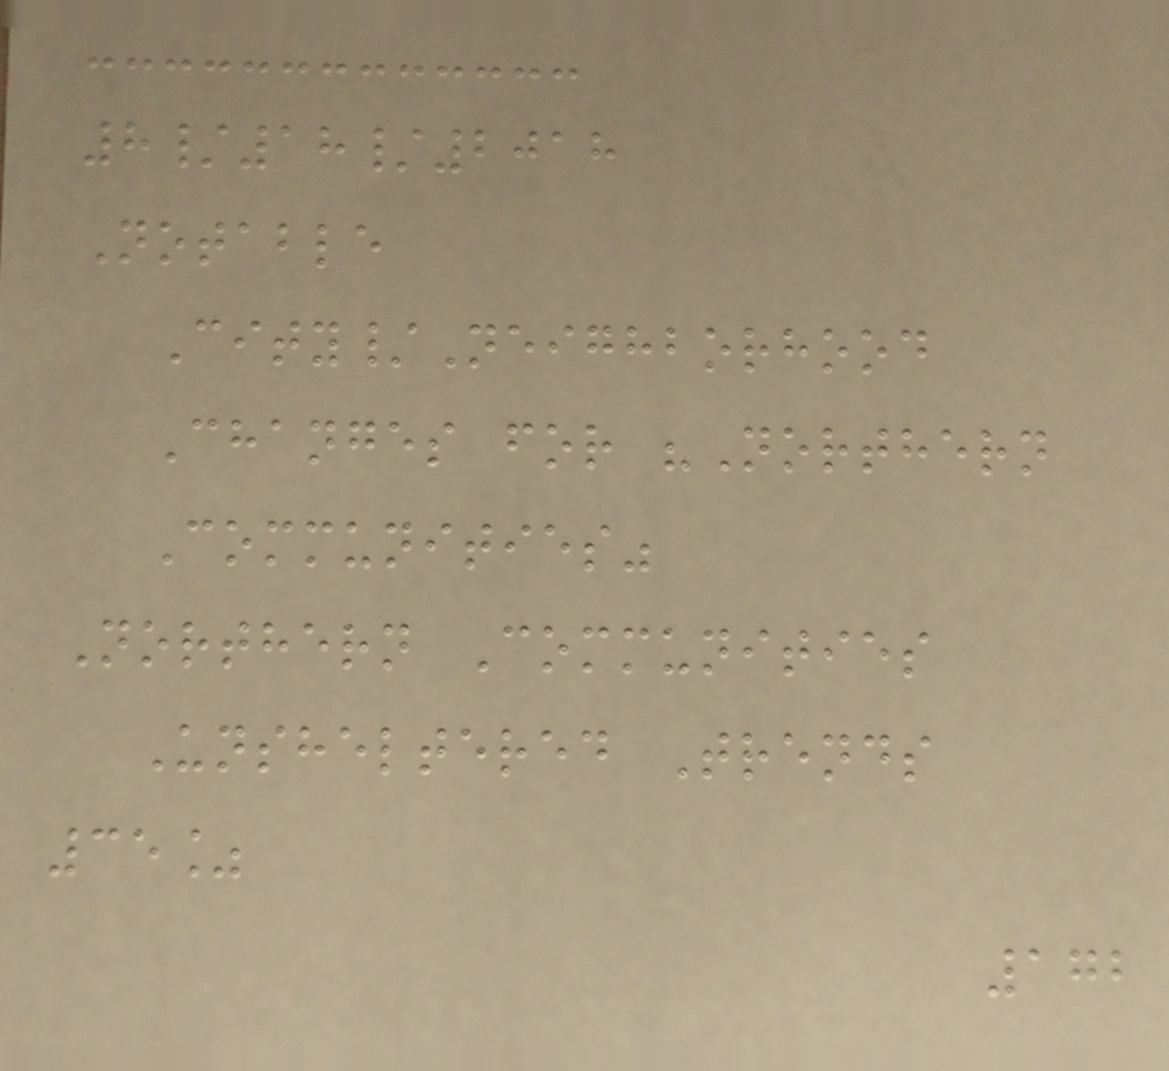8/18/2018
Notable
City/Neighborhood
Changes for "Northern
Communities"
Northern Communities
Unsheltered Trends
35%
172
